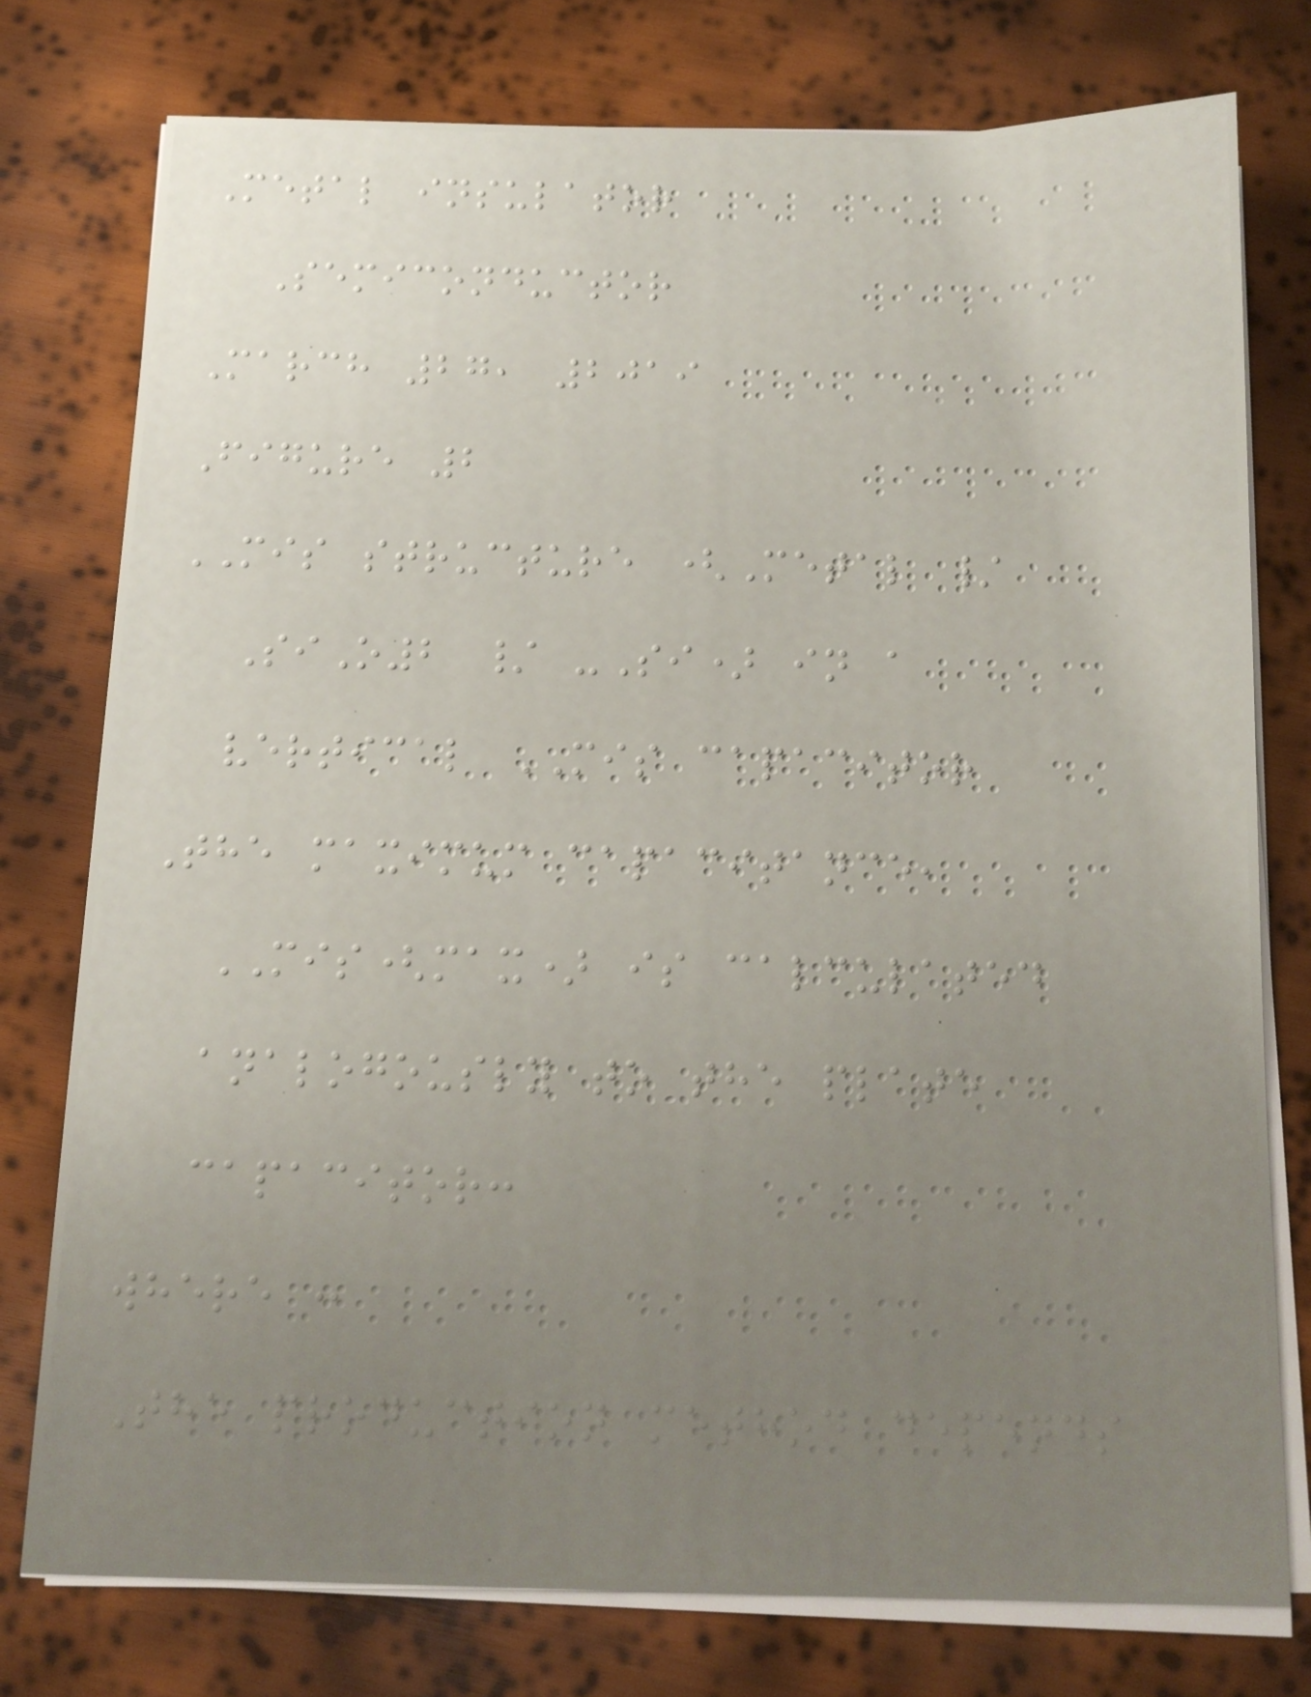Metal insulator
Semiconductor
March 27, 2019
Figure 2
MIS structure (Metal /
SiO2 / -Si) in a
vertical MIS capacitor
The maximum capacitance,
MIS(max) is calculated
analogously to the plate
capacitor:
where :
The production method depends
